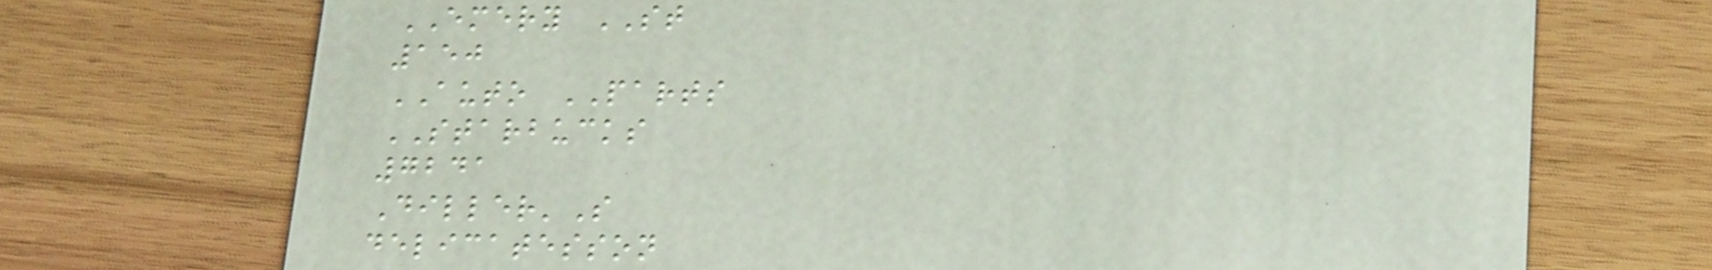EMERY ST
150
AUTO PARTS
STARBUCKS
7241
Diller'S
delicatesson
